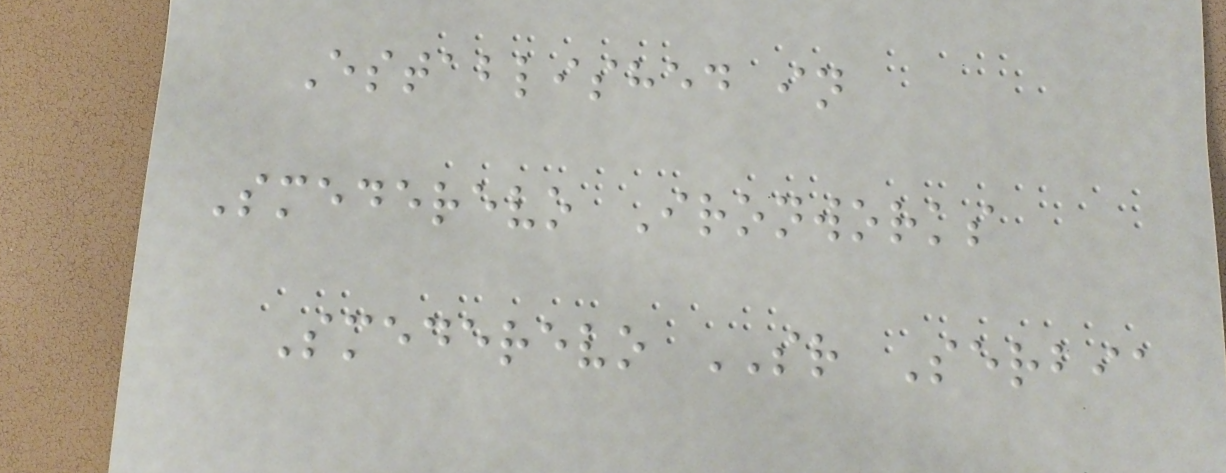Established in
Smederevo Ironworks
Smederevo SR Serbia
